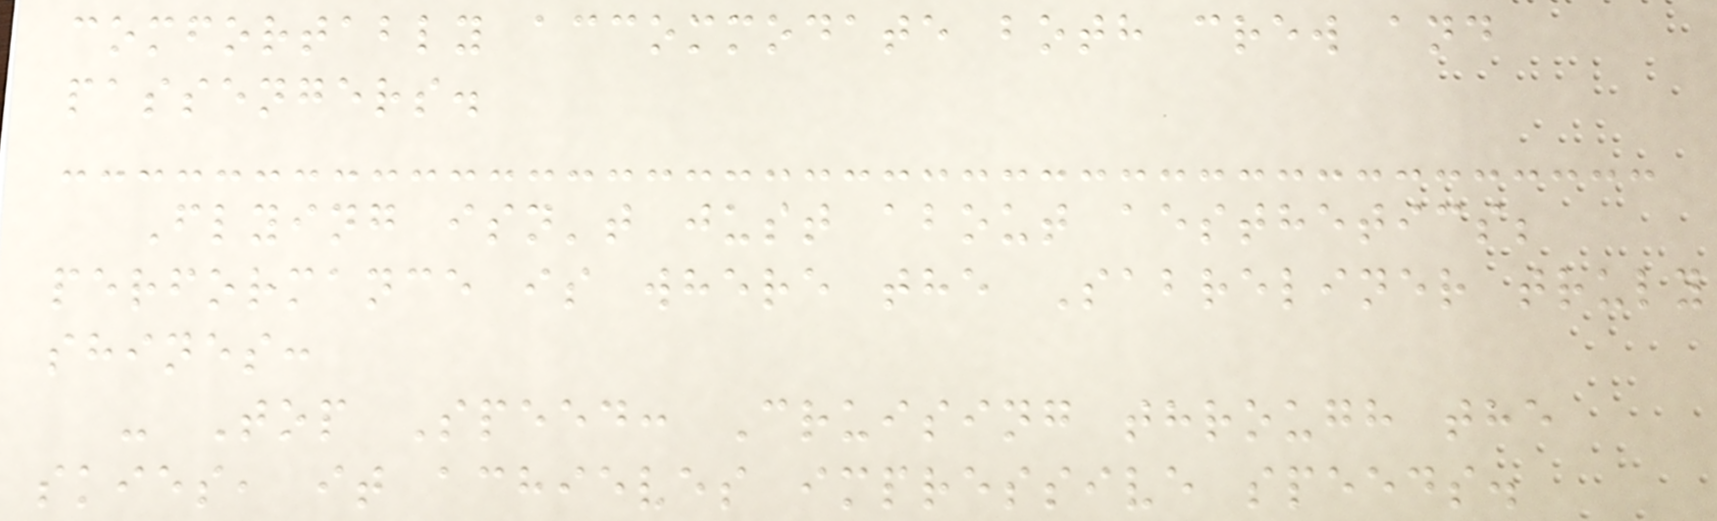comfortably accommodate both crew and
passengers.
Flying isn't just about aesthetics;
performance is where the Sabreliner truly
shines:
- Top Speed: Cruising through the
skies, it achieves impressive speeds.
